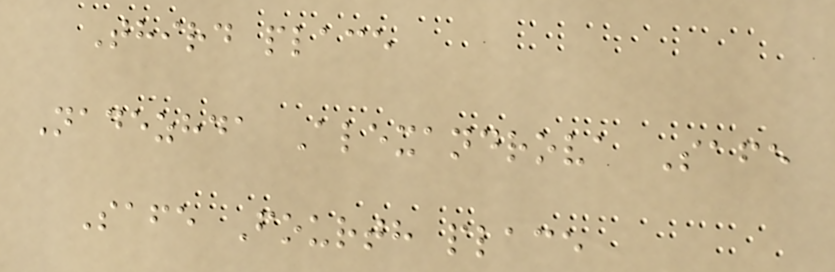Third place
Nadezhda Alexandrova Safe
Safe Fourth place
